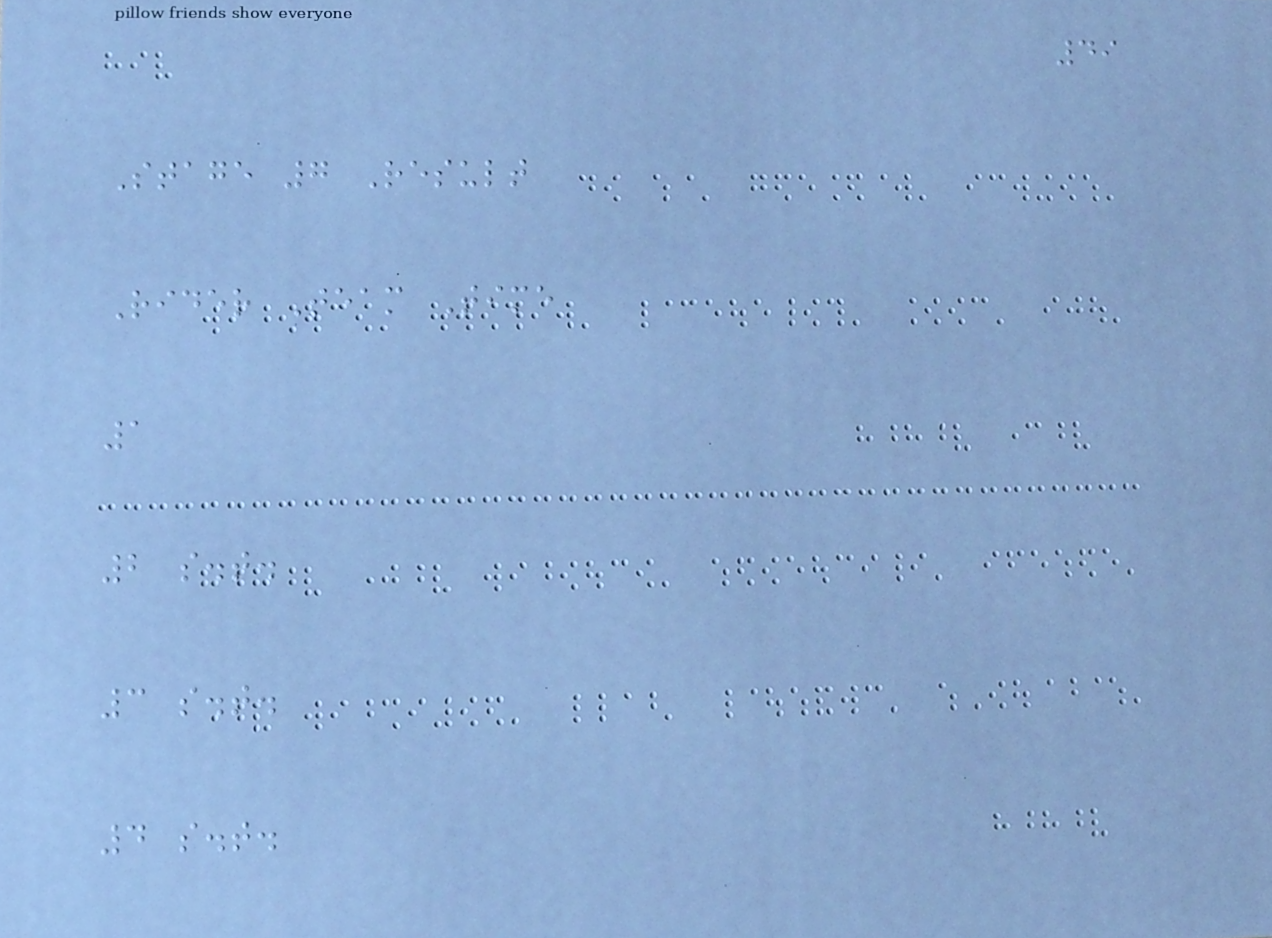49
Stage 7 Result
Rider Team Time
1
2 s.t.
3 s.t.
4 s.t.
